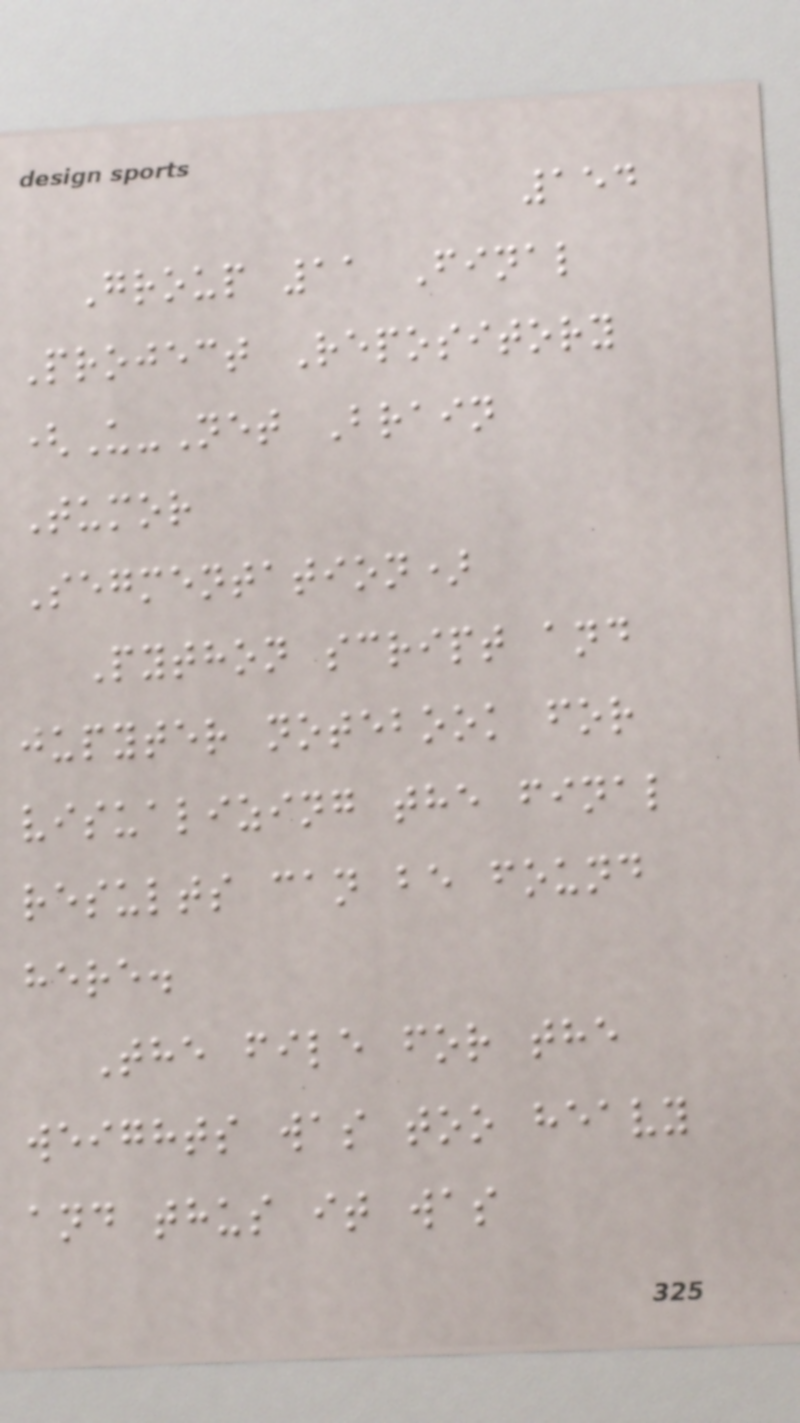154
Group 11 Final
Project Repository
(U-Net Brain
Tumor
Segmentation)
Python script and
jupyter notebook for
visualizing the final
results can be found
here.
The file for the
weights was too heavy
and thus it was
